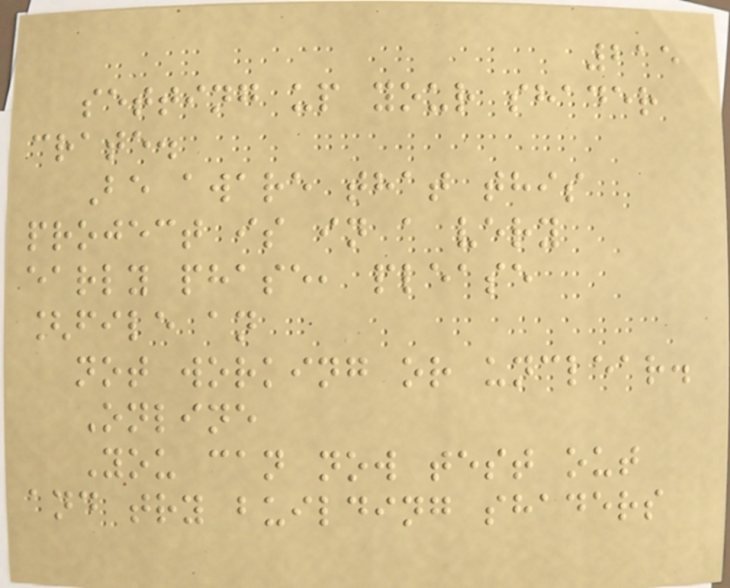215
setting up your shader
crate.
Be aware that this
project is in a very
early phase, please
[file an
not working or unclear.
Online
You can now test out
and try building shaders
